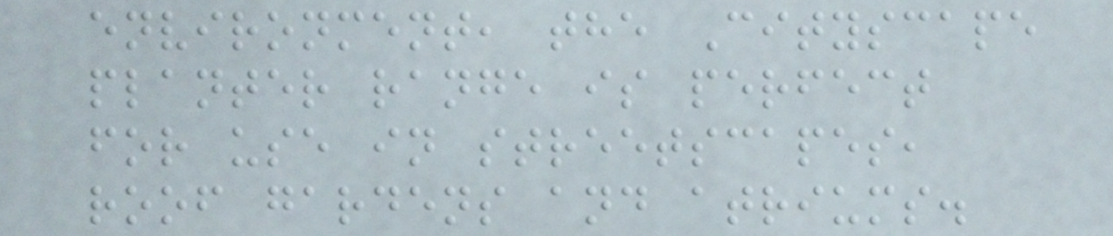environment, the Cityscape
planter range is perfect
for use in streetscapes,
roof gardens and atriums.
